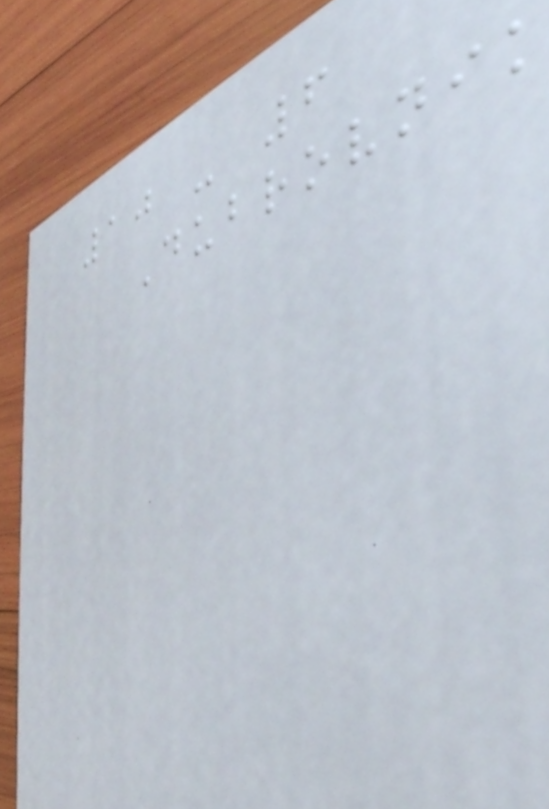10 - 6
Dubrovnik
